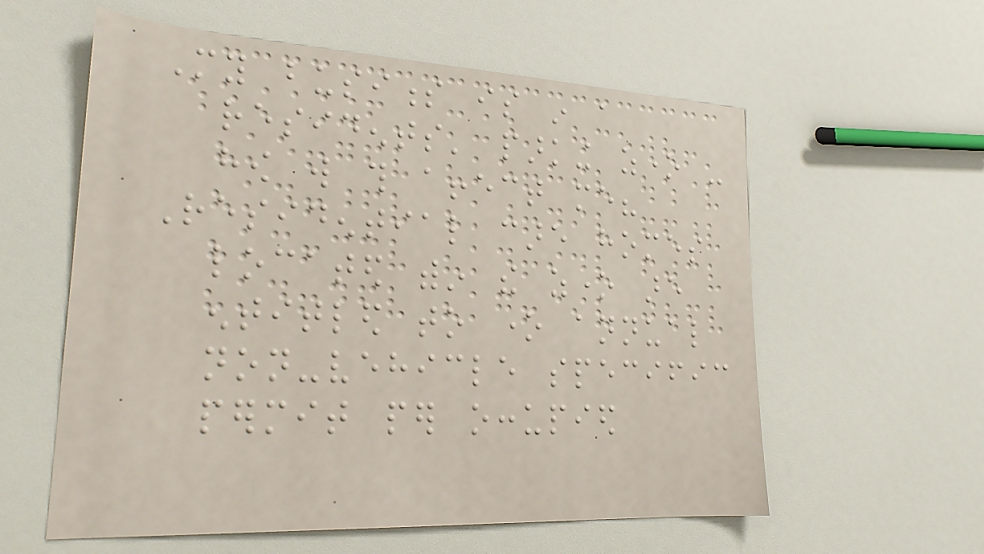My business is in a
residents' parking zone -
how will this affect me?
Residential care homes
located within the zone are
entitled to one annual
non-vehicle specific
permit per occupied
